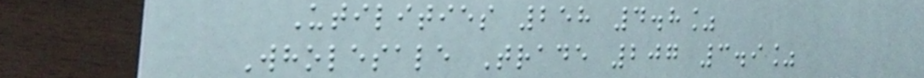Utilities 258 4.8%
Wholesale Trade 207 3.9%
